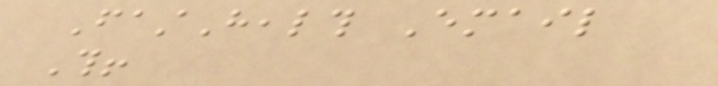FastHealth Email
This!
